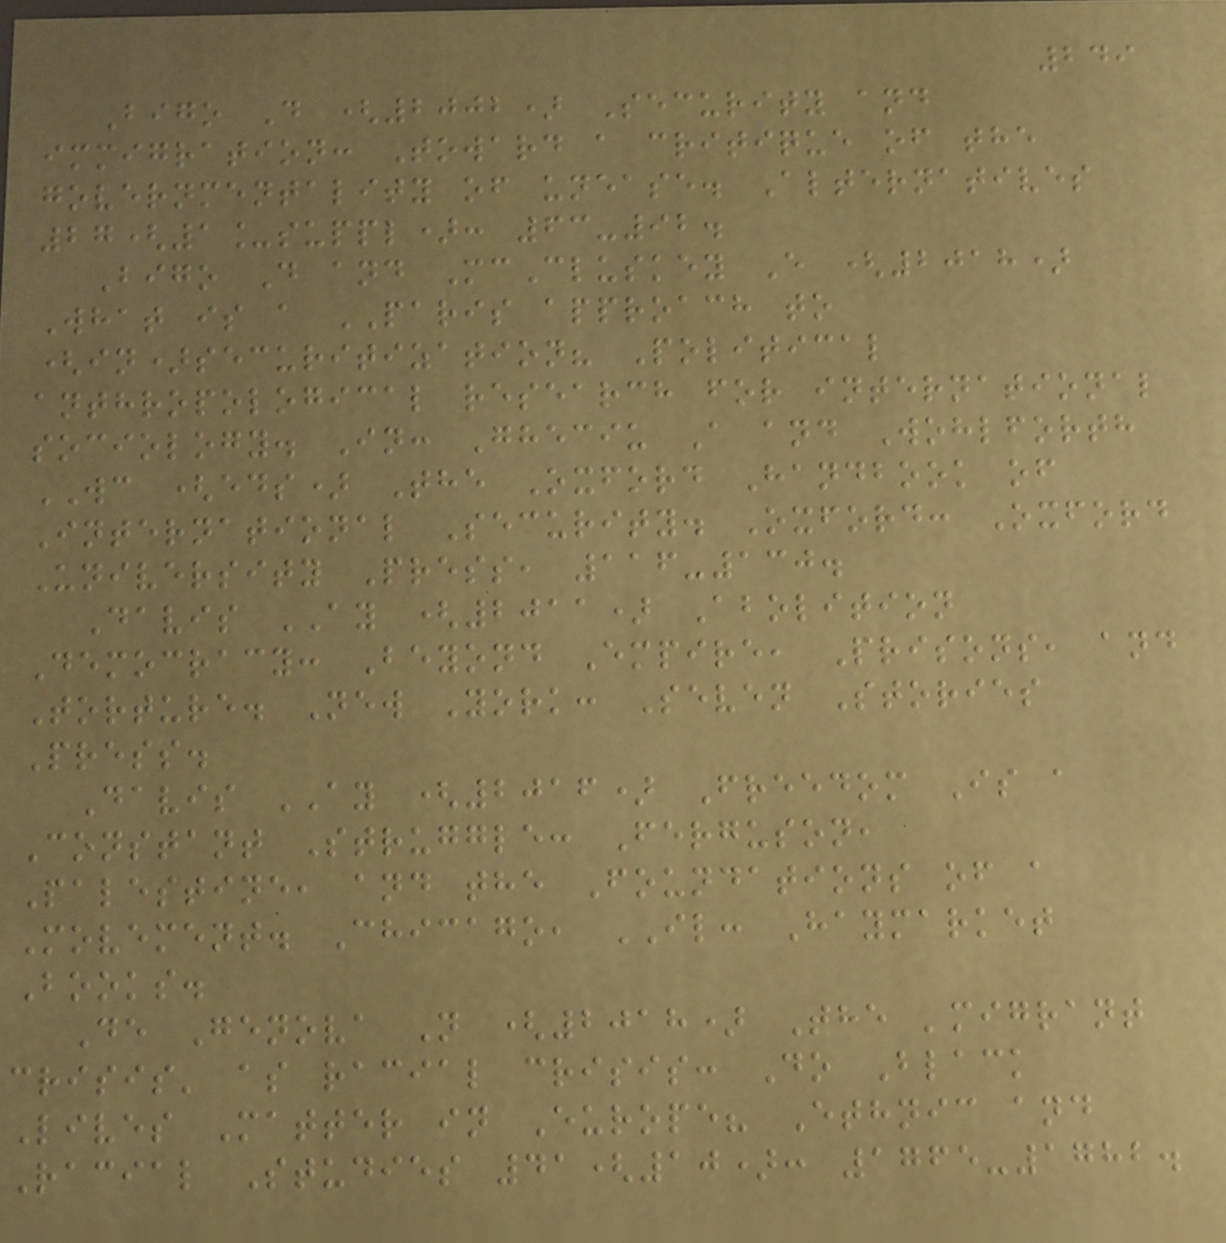249
Bigo D (2002) Security and
immigration: Toward a critique of the
governmentality of unease. Alternatives
27(1_suppl): 63-92.
Bigo D and McCluskey E (2018)
What is a PARIS approach to
(in)securitization? Political
anthropological research for international
sociology. In: Gheciu A and Wohlforth
WC (eds) The Oxford Handbook of
International Security. Oxford: Oxford
University Press, 116-130.
Davis AY (2011) Abolition
Democracy: Beyond Empire, Prisons, and
Torture. New York: Seven Stories
Press.
Davis AY (2016) Freedom Is a
Constant Struggle: Ferguson,
Palestine, and the Foundations of a
Movement. Chicago, IL: Haymarket
Books.
De Genova N (2018) The 'migrant
crisis' as racial crisis: Do Black
Lives Matter in Europe? Ethnic and
Racial Studies 41(10): 1765-1782.
